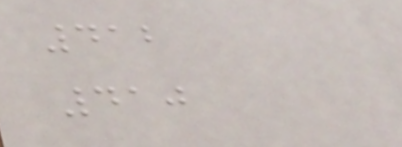412
410
